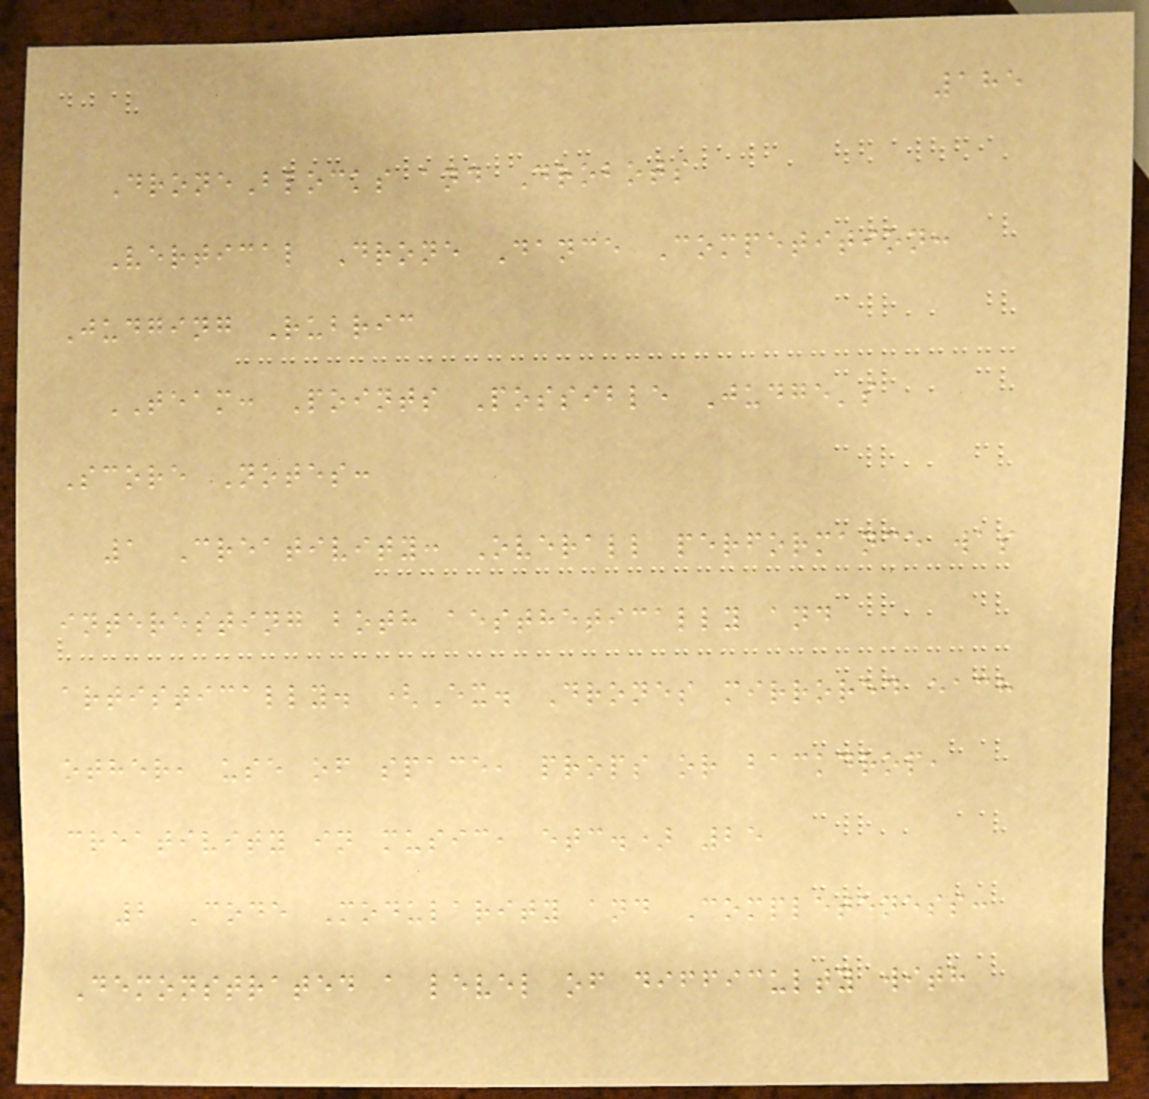185
DroneBlocks and Drobots
Vertical Drone Dance Competition:
Judging Rubric
TEAM: Points Possible Judge's
Score Notes:
1 Creativity: Overall performance was
interesting both aesthetically and
artistically. (Ex. Drones mirrored each
other, use of space, props or backdrop,
creativity in music, etc.) 25
2 Code Modularity and Completeness:
Demonstrated a level of difficulty with
